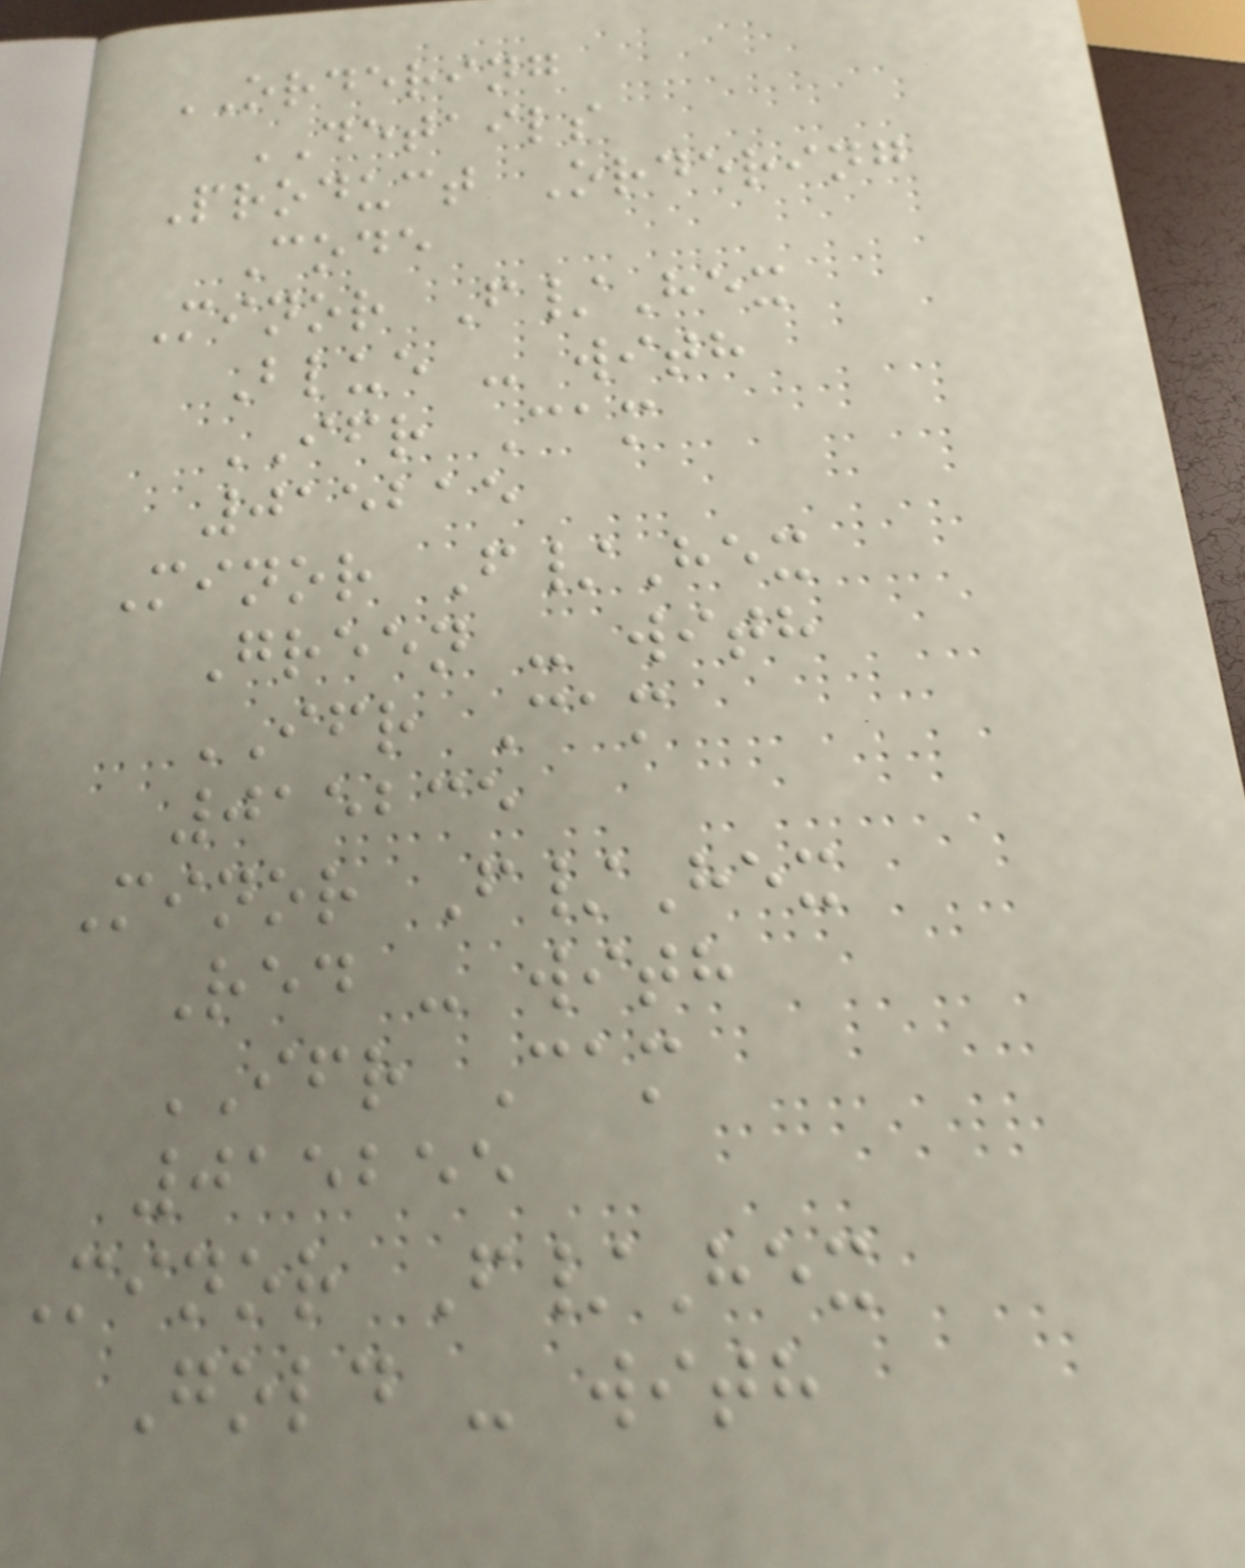ORDERING
DETAILS
Product Ordering
Code
Minor F/Hex
Blue - with
IFR Cam
015215
Minor F/Hex
Green - with
IFR Cam
015235
Minor F/Hex
Red - with
IFR Cam
015255
Minor F/Hex
Gold - with
